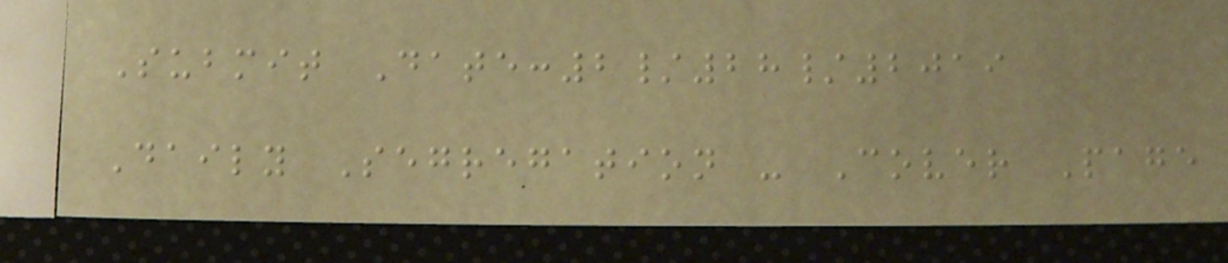Submit Date:2/28/2019
Daily Segregation - Cover Page
